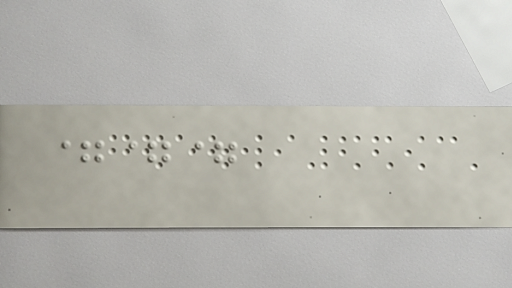===
